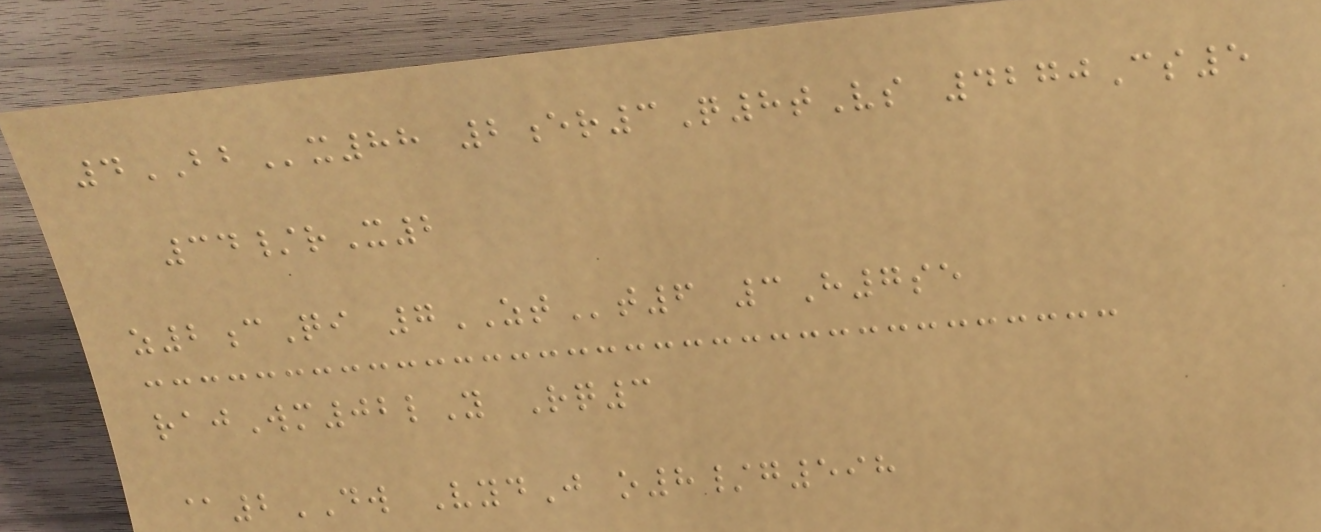4BBx88 2er3Q8tVs 4270Cs5
34/rX2
z2cQi 7ZTt6 3H7se
rajWm02lY Rq3
@2DW VydJ o8/g598
